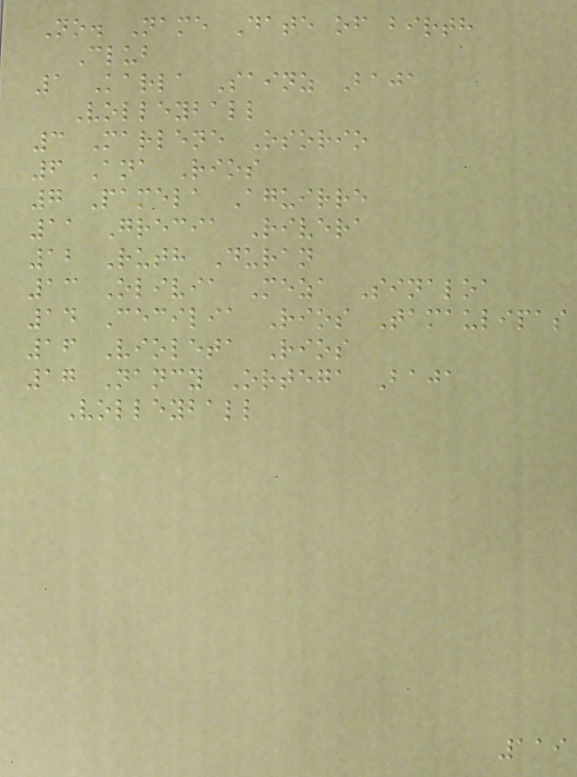No. Name Date of birth
Club
1 Karla Sainz Baja
Volleyball
3 Marlene Osorio
6 Ana Rios
7 Pamela Aguirre
11 Grecia Rivera
12 Ruth Duran
13 Olivia Meza Sinaloa
14 Cecilia Rios Tamaulipas
16 Violeta Rios
17 Nancy Ortega Baja
Volleyball
119
